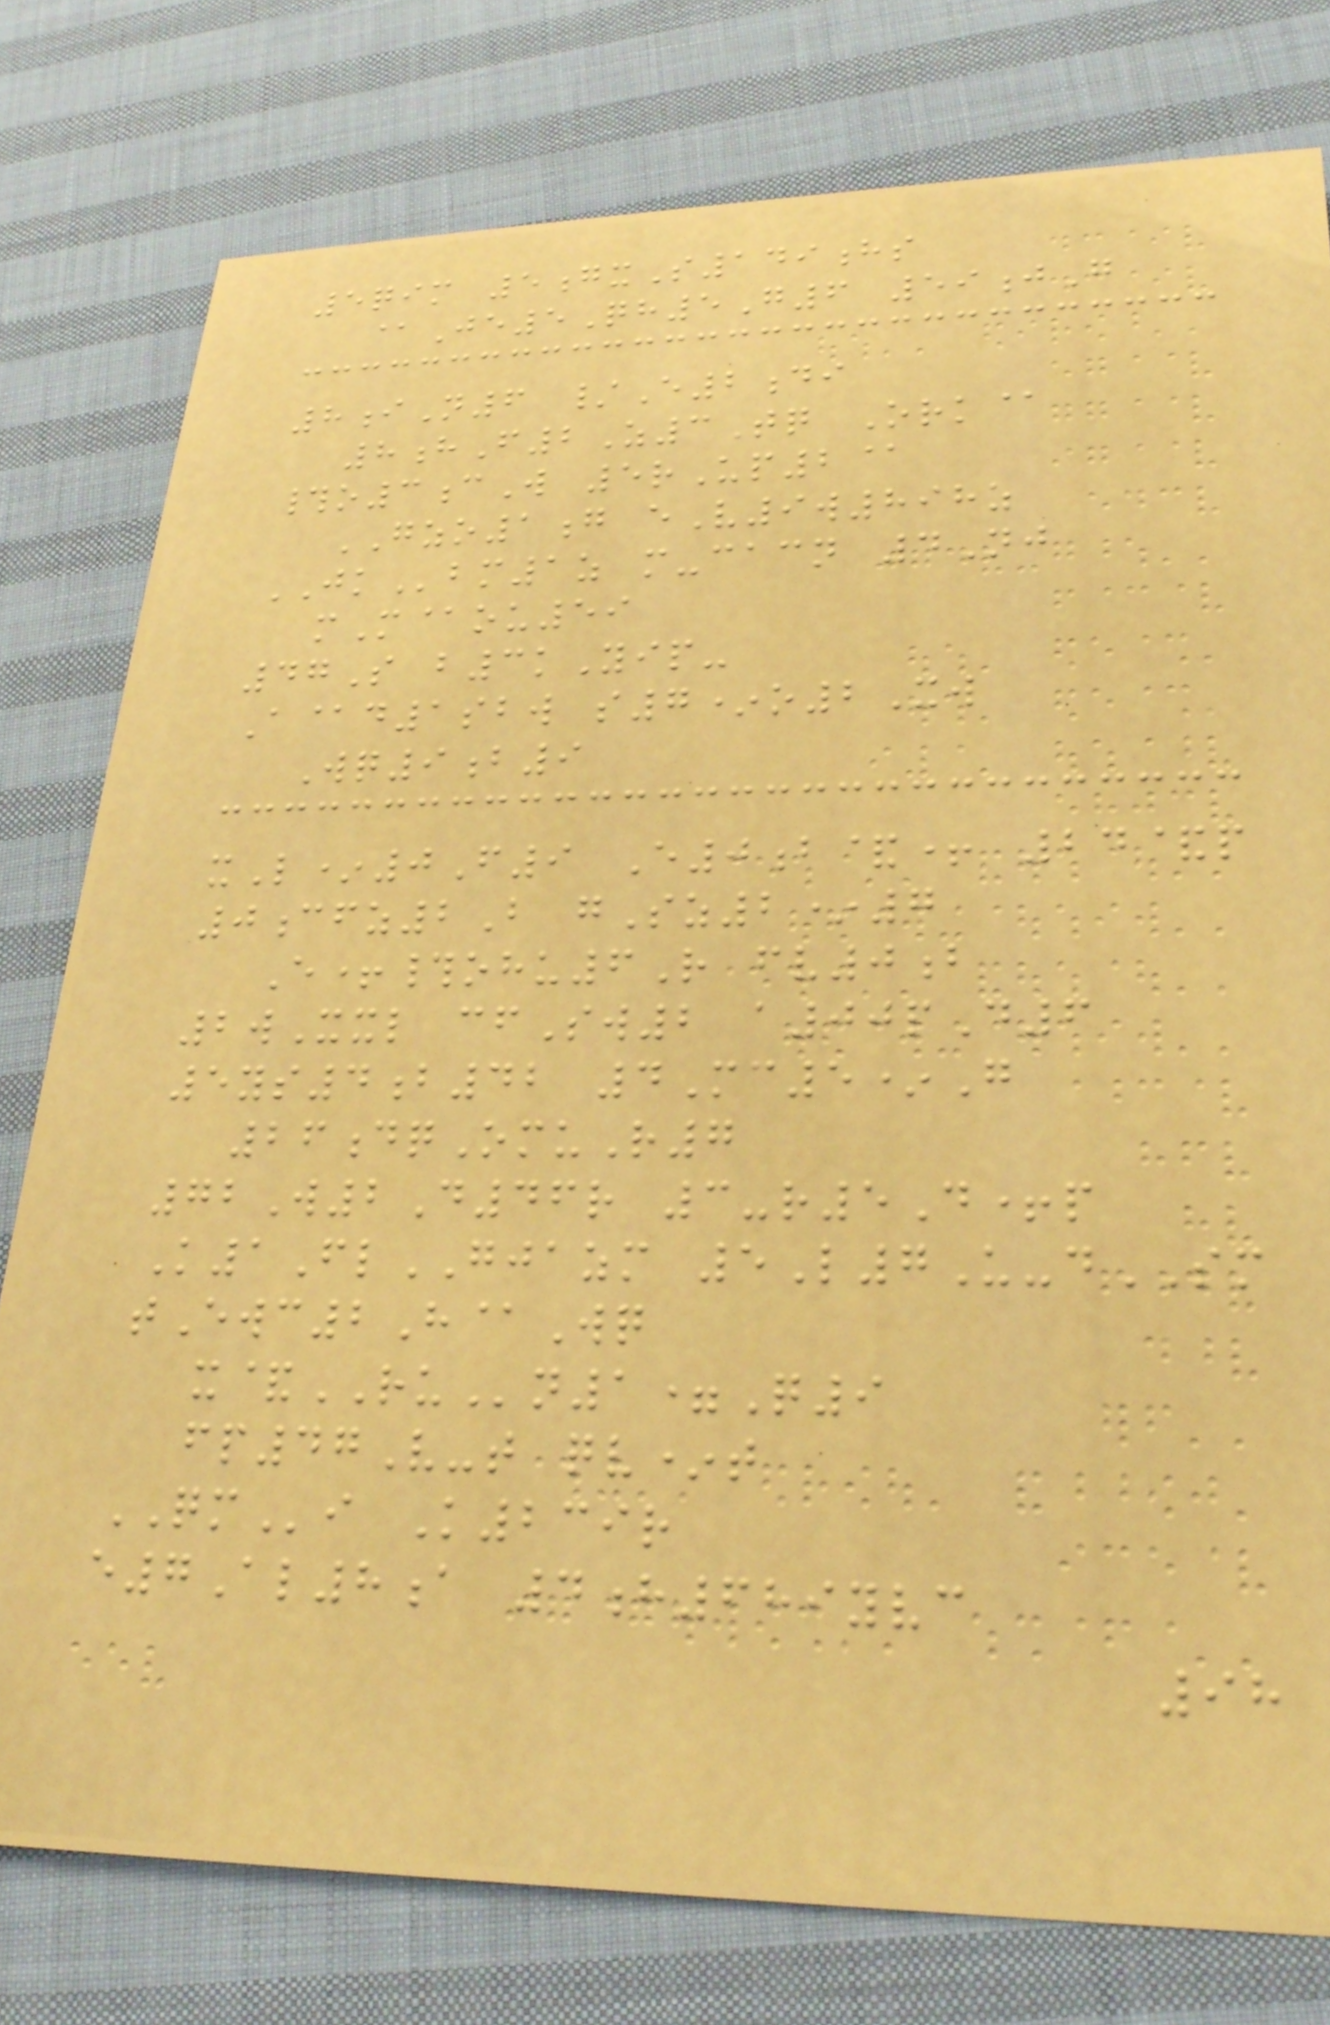5qim 5gxS149hs
@Je5Qh5G6 59jG
8iN6 /E2di
8hF2Z3Tq Ork@
#o3cW 5rUp2@
GZO1g eV9w898z
JKbm1z m-cacn 4Nj
mM@ou59
47S b3kYip-
A@d1sbw s7*o2Xw
Wq9b9
xL*0F9 E0b&+ 24&p
0cfz2B gSz2*7
E+#ohu6R fv0b
2wXxl cfSw2 a00pD6
5ys4b42 4Mc5*G
26dqOmuR7
72W2D46r 3-r5D+p
K1FlGJAZM 5L7U-dSM
tEwc2H@Wq
x&RUn1=Q9
fp47V-t qv*t
QMi K239r
e7Al8a 4h689yvc
98
